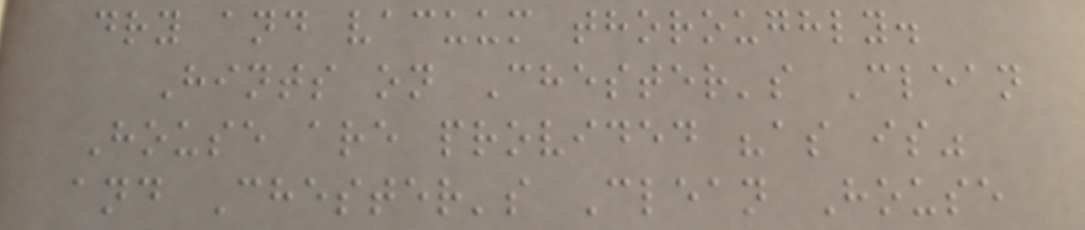dry and vacuum thoroughly.
Hints on Chester's Clean
House are provided "as is"
and Chester's Clean House
